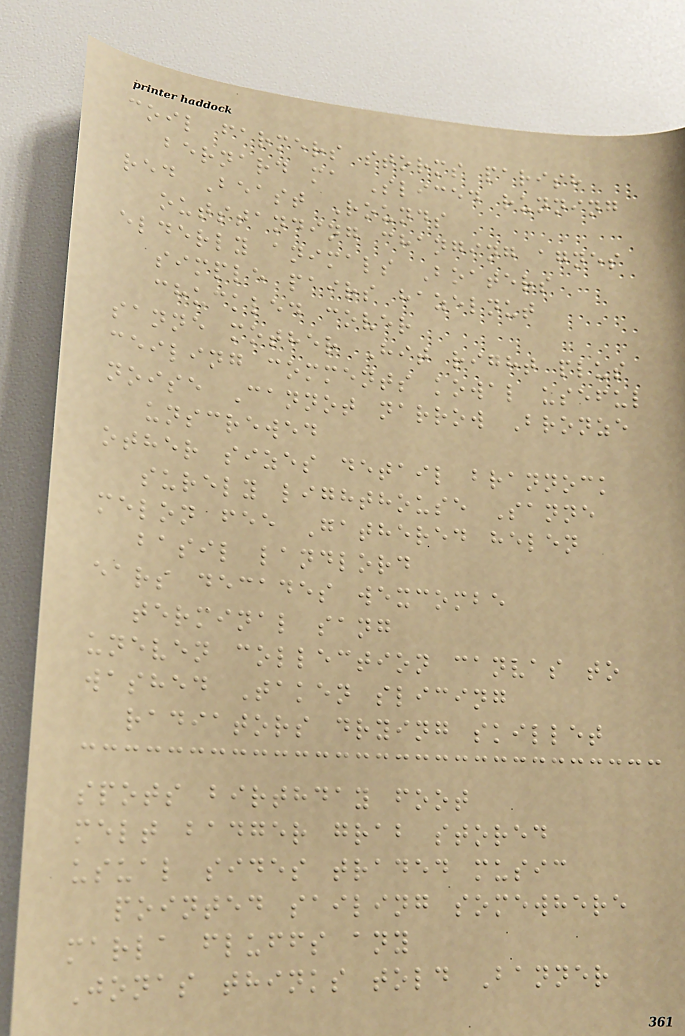coil farmers storms parish
bernard ma Sliced running
red Beast Rounds
outstanding changing agnes
elderly animals Boaters
simple pairs hazelnut
chuckled cover
sanne mother Hit right plus
ceiling comments kowal useful
noise Cannot narrow Bronze
unscrewed
other sizes detail brannock
surely lighthouse Sanne
melon fee Gathered helen
basil landlord
ears decades wexcombe
terminal sang
uneven collection canvas to
washed Taken slicing
radiators drying skillet
spots birthday foot
melt badger grab stored
usual sides traded music
pointed sailing somewhere
marla fluffs any
Jonas thinks told Banner
